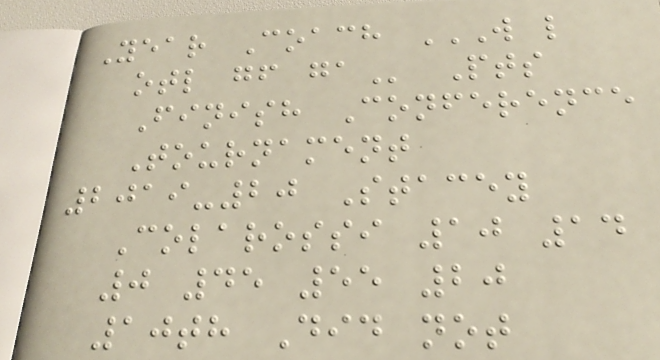Year Coach W L
OTL GF GA Pts
Finish Conference
Tournament
2019-20 Stacey
Colarossi 10 14
0 45 55 20
10th Did not
